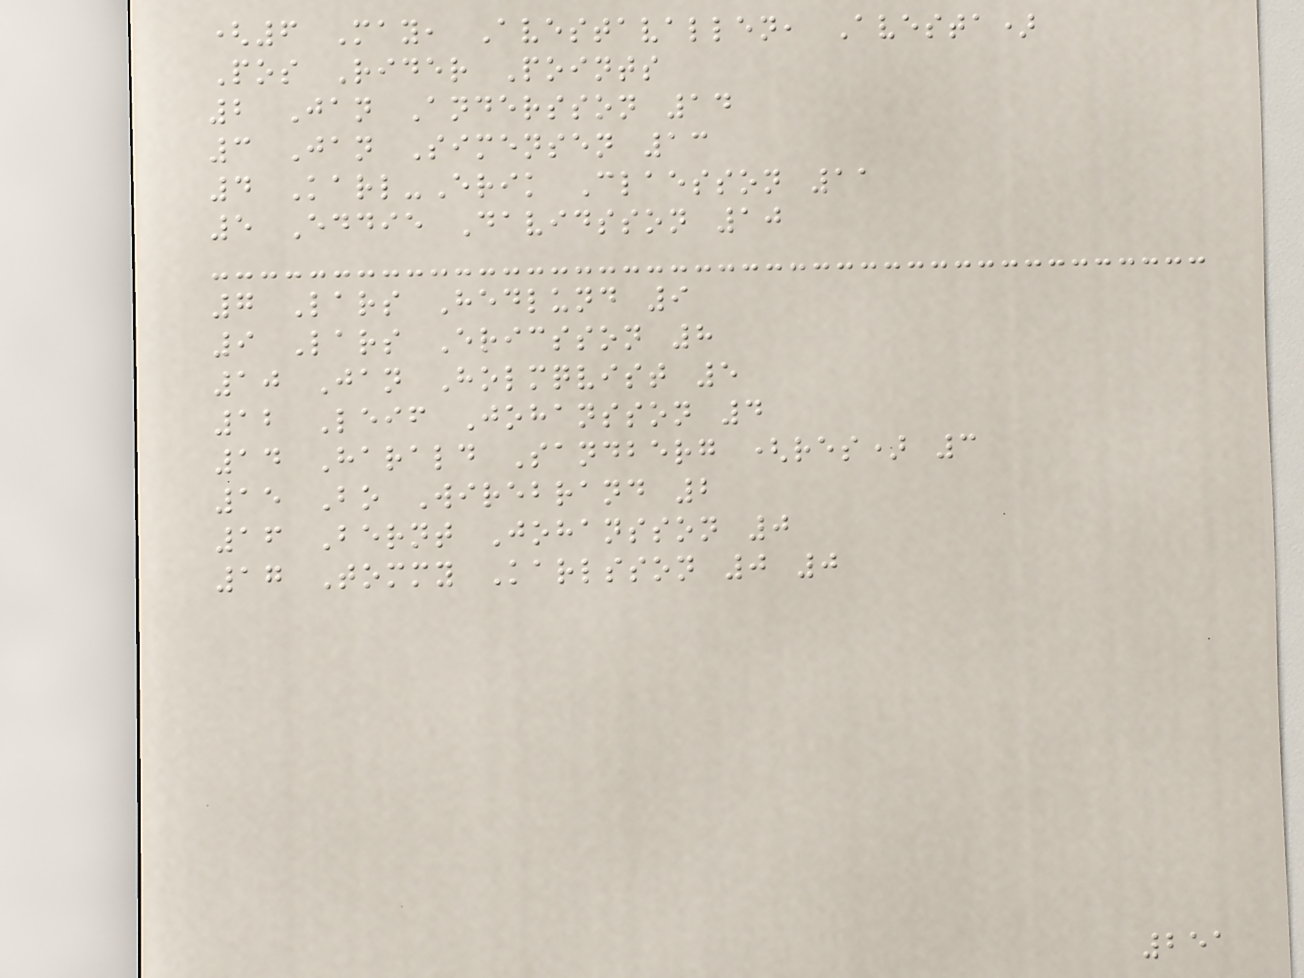(6 May, Avestavallen, Avesta)
Pos Rider Points
2 Jan Andersson 14
3 Jan Simensen 13
4 Karl-Erik Claesson 11
5 Eddie Davidsson 10
7 Lars Hedlund 9
9 Lars Ericsson 8
10 Jan Holmqvist 5
12 Leif Johansson 4
14 Harald Sandberg (res) 3
15 Bo Wirebrand 2
16 Bernt Johansson 0
17 Tommy Karlsson 0 0
251
